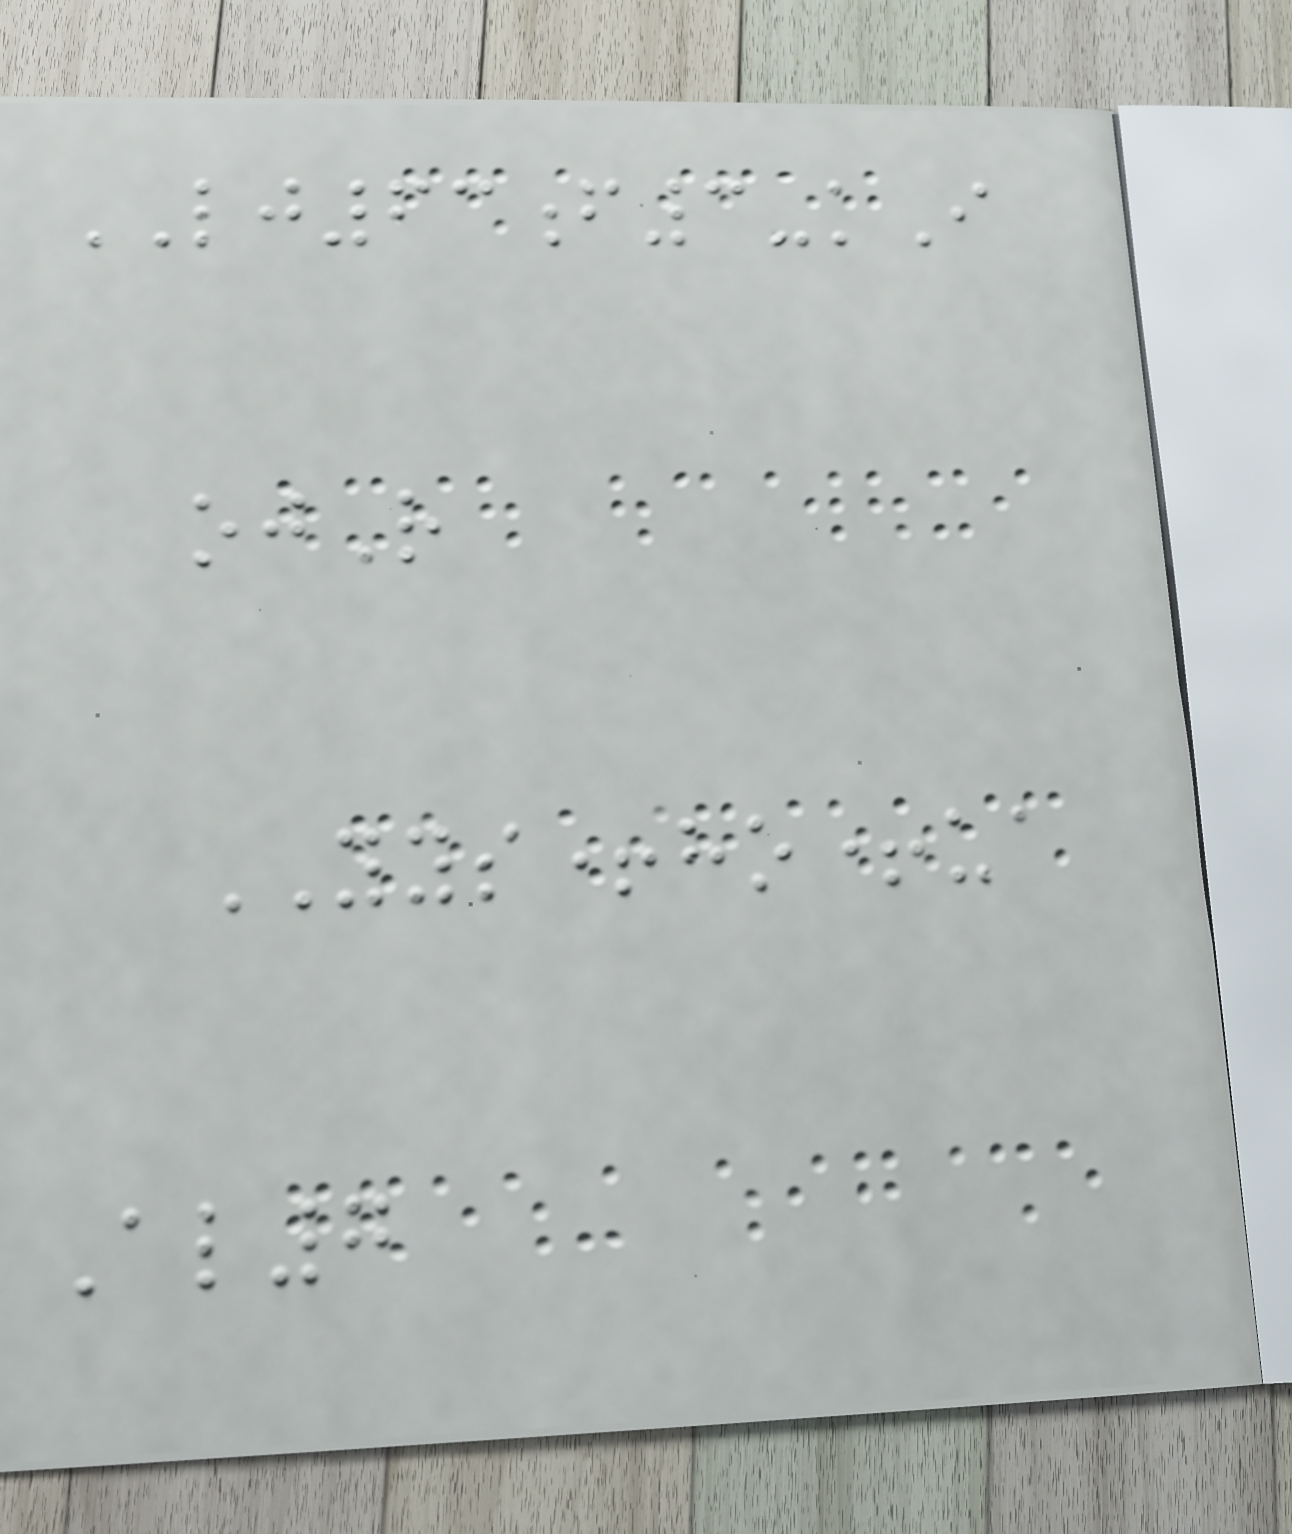LJ63f3-kI
ojR
YYS+ho+ua
Al7
